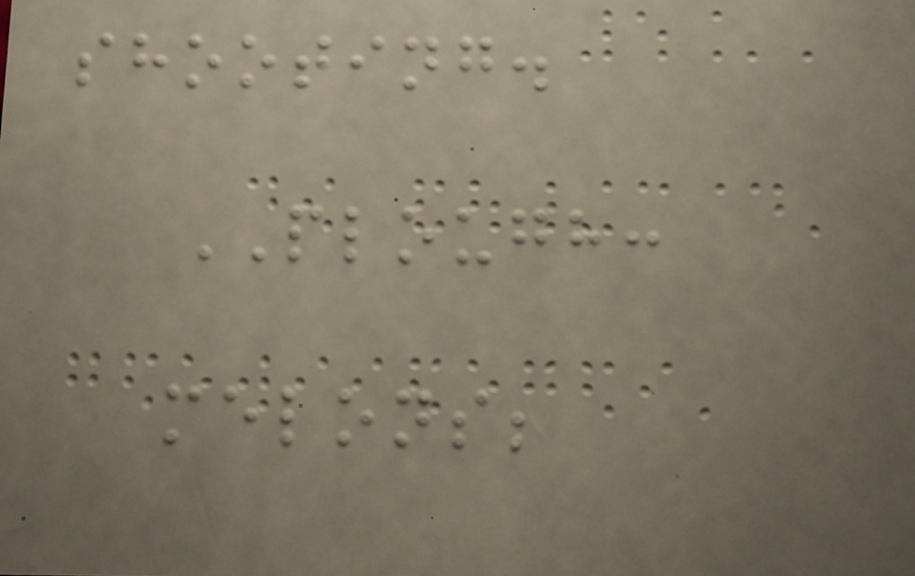shooting.
PLOUGH:
melons;
